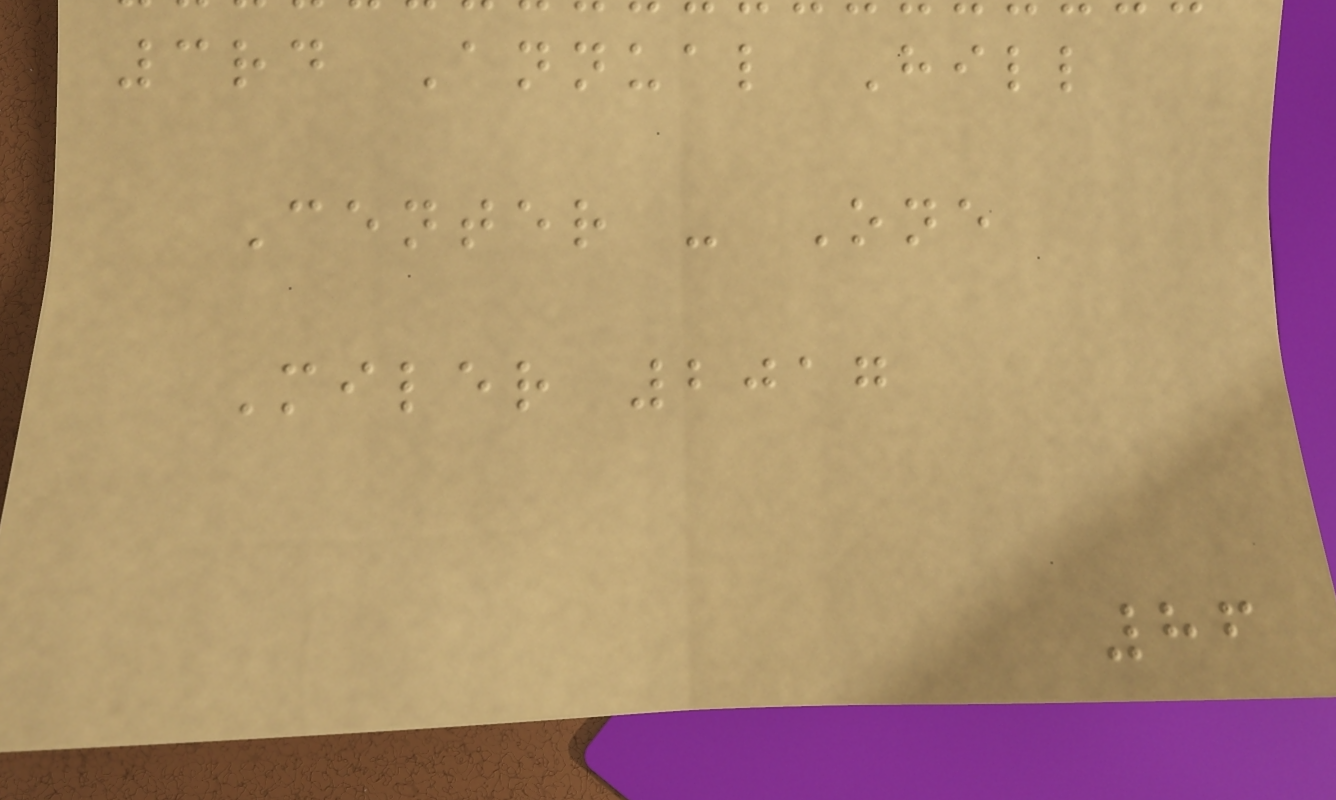3rd Annual Hill
Center - One
Miler 2017
86
